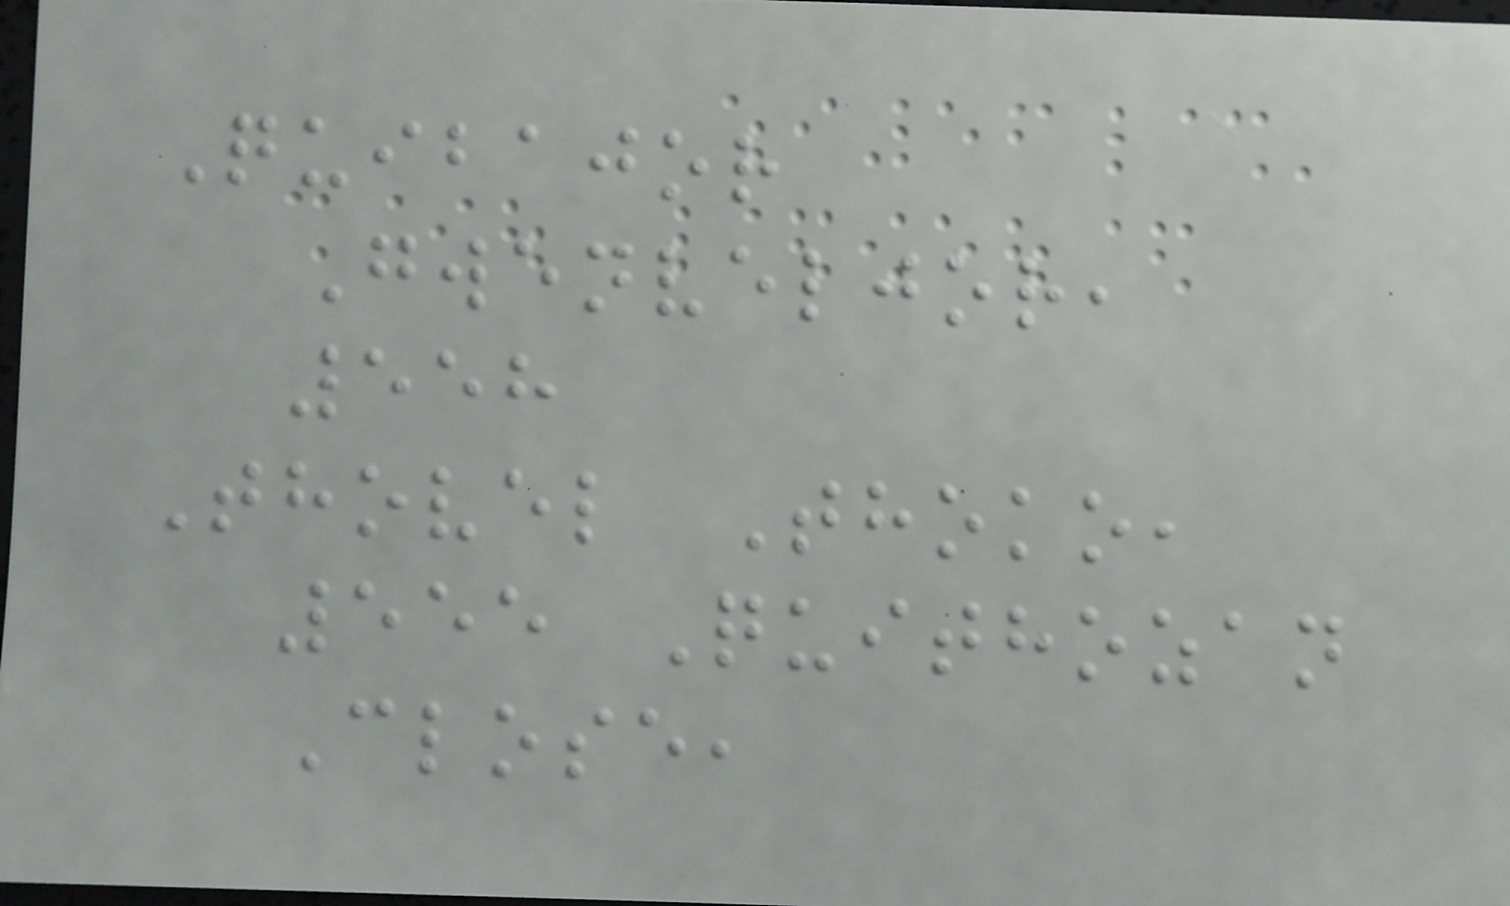Quibajor
Gwenveljor,
558
Thovel Thoko,
555 Quithozan
Close,
